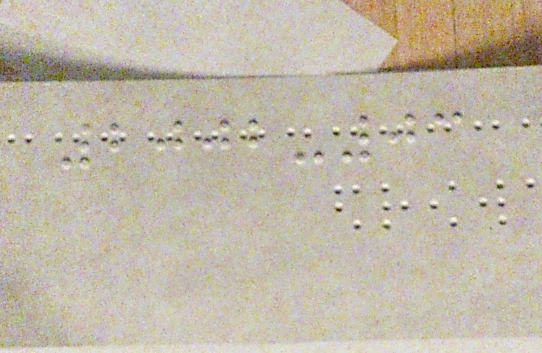2002-03
